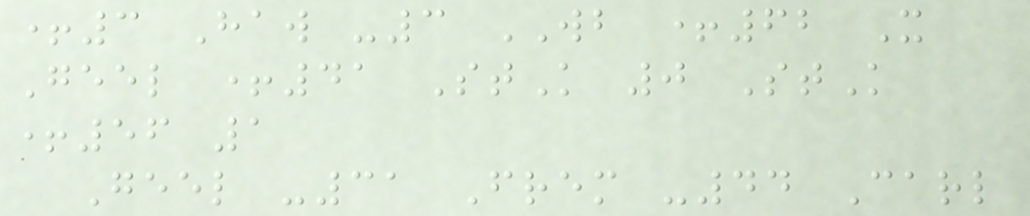+3 Haw -3 WB +62 X
Geel +41 StK 0 StK
+56 1
Geel -31 Frem -44 Carl
